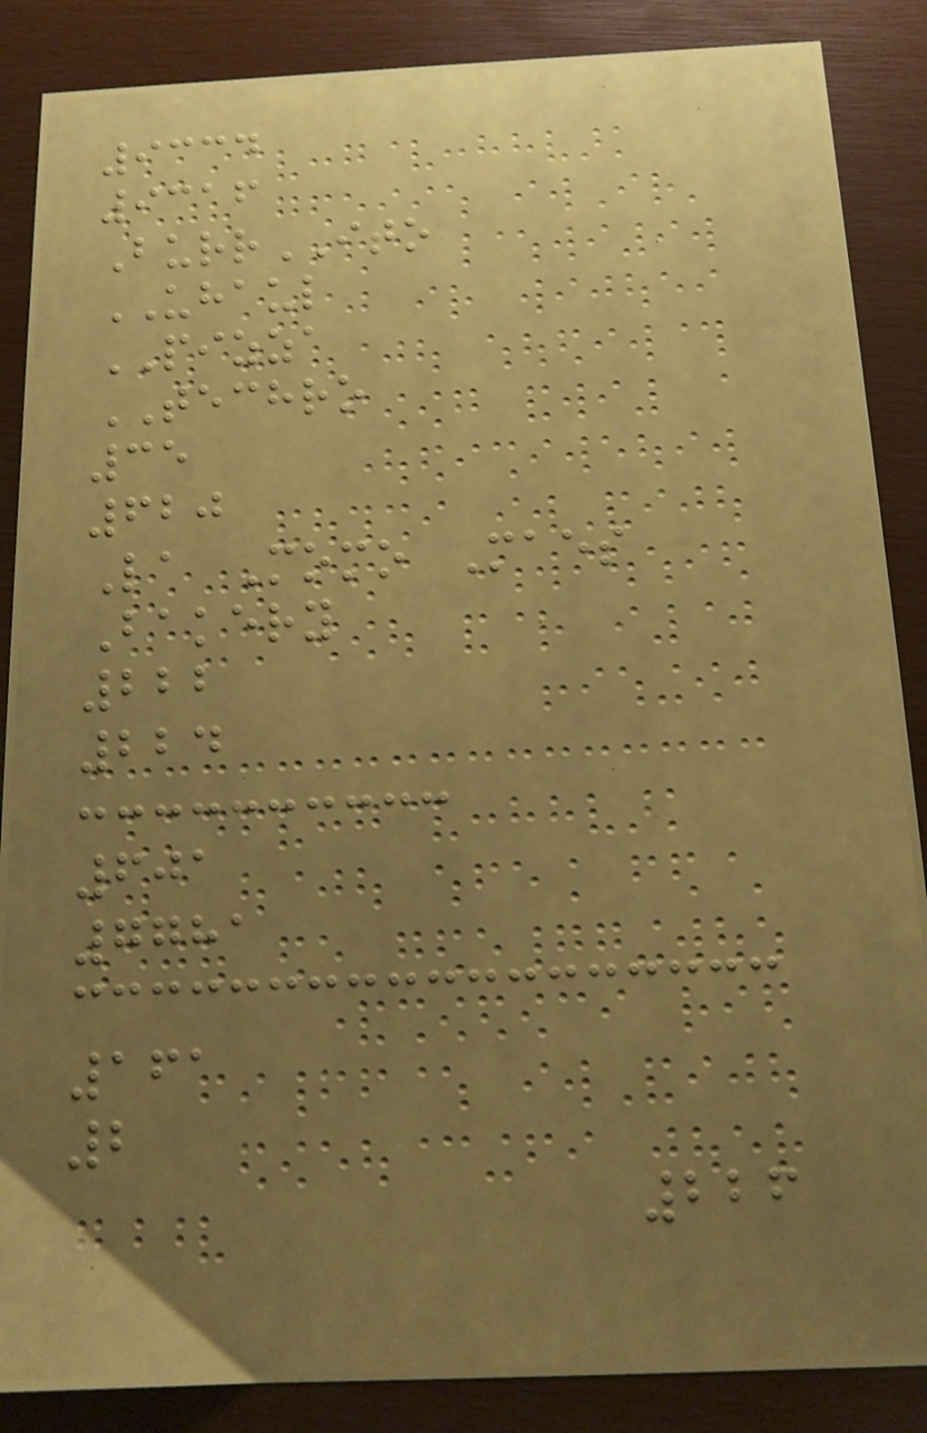9334
9316
BurrITO
UHAUL
PIZZA
TECHRO
35
620
La Momo Maes
Bakery
222
224
601
7781
161
2
226
